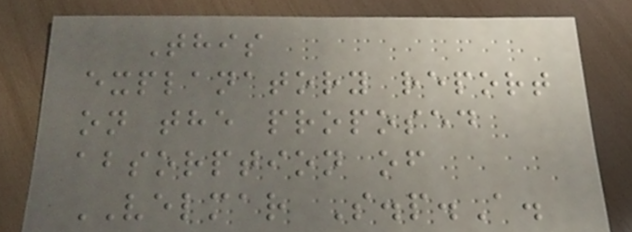This
explanatory report
on the proposed
absorption of
VELMAR S.p.A.
